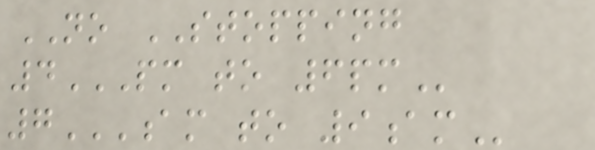NO STOPPING
4PM TO 6PM
7AM TO 9AM
